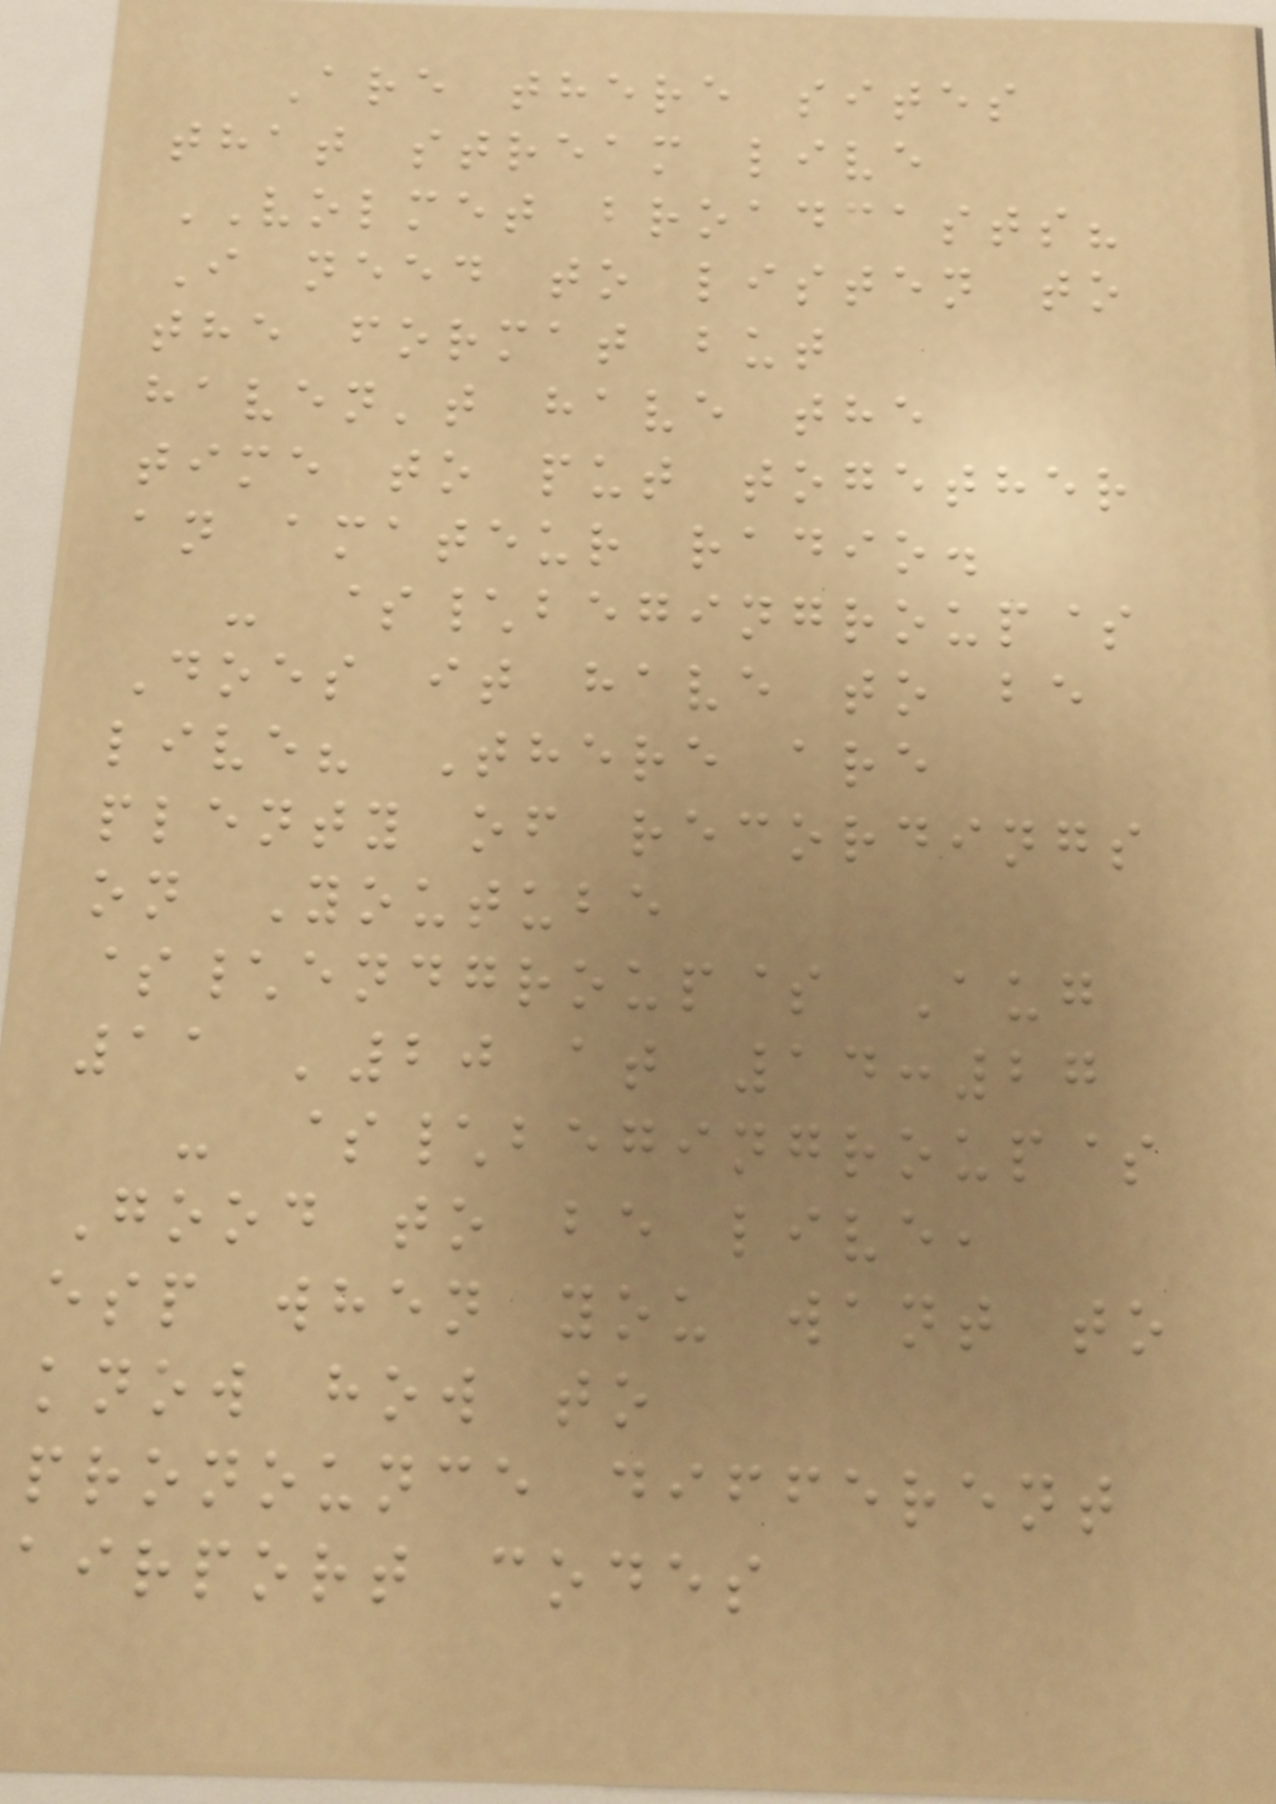Are there sites
that stream live
VOLMET broadcasts?
I need to listen to
the format but
haven't have the
time to put together
an amateur radio.
- $\begingroup$
Does it have to be
live? There are
plenty of recordings
on Youtube
$\endgroup$ Aug
11 '20 at 14:27
- $\begingroup$
Good to be live,
esp when you want to
know how to
pronounce different
airport codes
